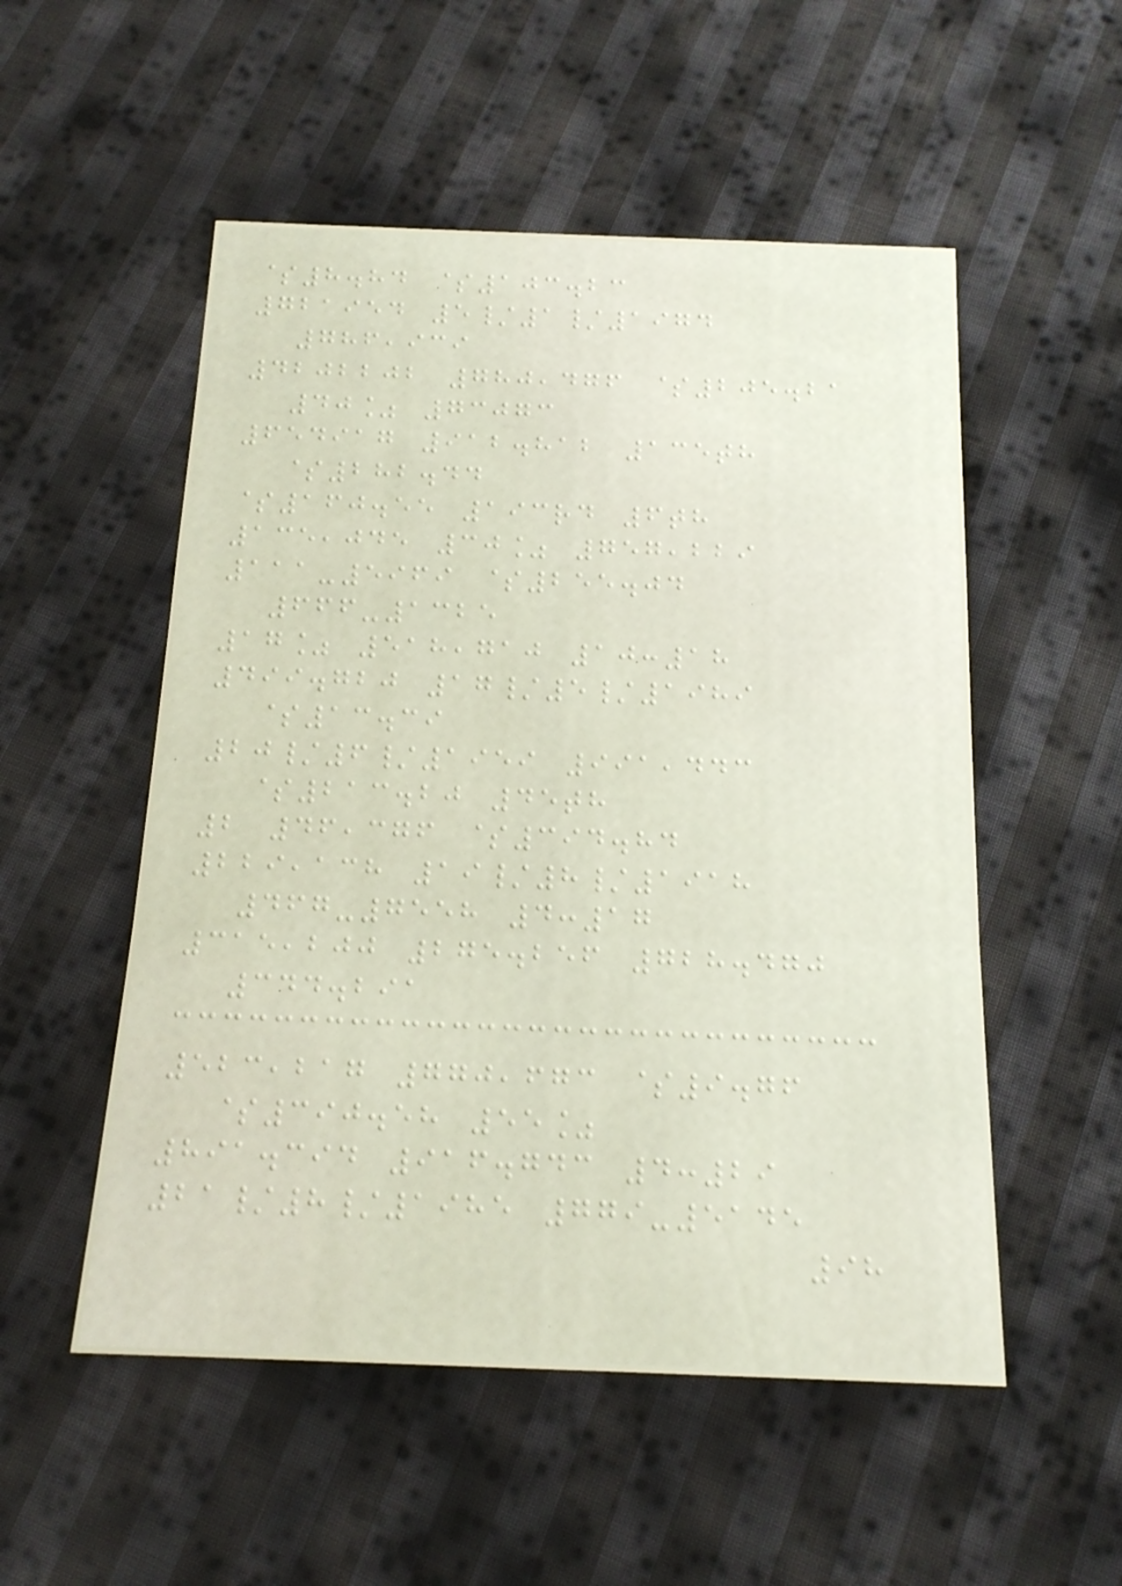$8.84 $103.23
721954 5/1/1974
786,939
4202202 780,476 $205.21
40% 73073
654917 912.812 135th
$282.44
$160.55 193rd 6th
135,045 30% 757,229
111-5969 $255.04
666-1325
17% 518,710 10:18
499.720 17/5/1989
$13.39
20/6/1959 991,443
$213.20 45th
2 46,376 $394.84
229,138 19/8/1918
467-7558 4:17
315,200 275.256 728.470
344.291
523,217 770,673 $9.76
$390.58 55%
891.394 916.743 4:29
21/8/1985 779-5145
98
